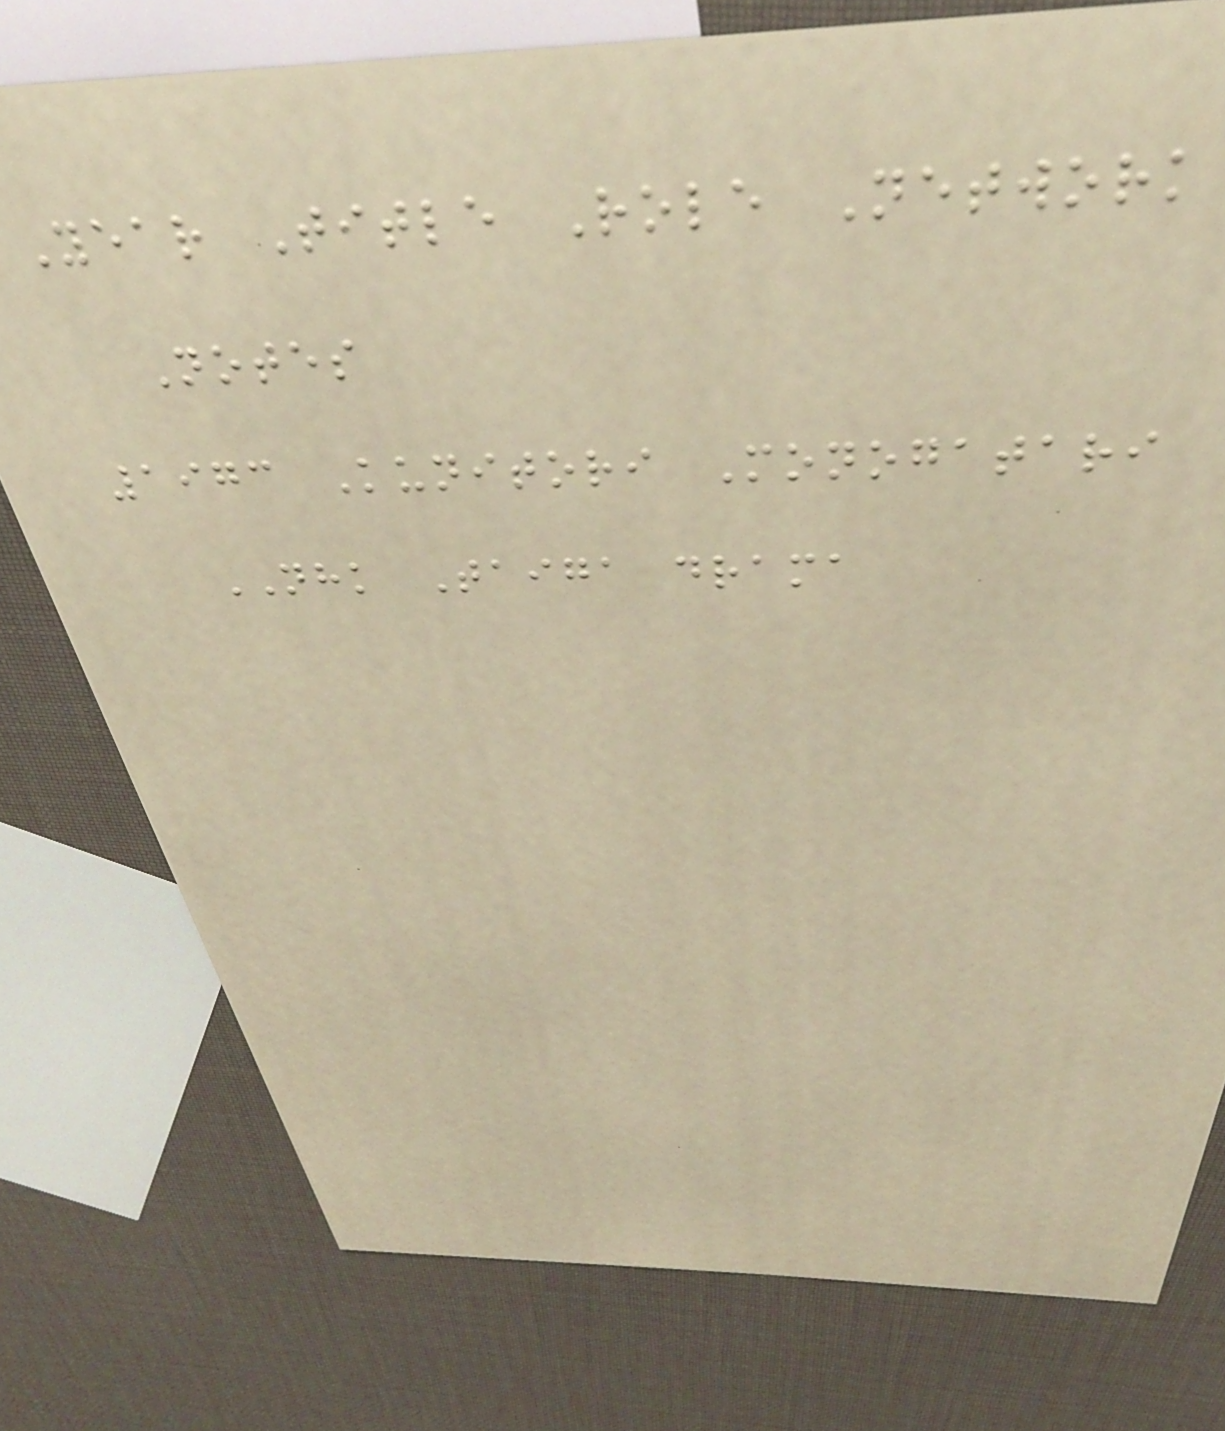Year Title Role Network
Notes
1973 Kunitori Monogatari
NHK Taiga drama
